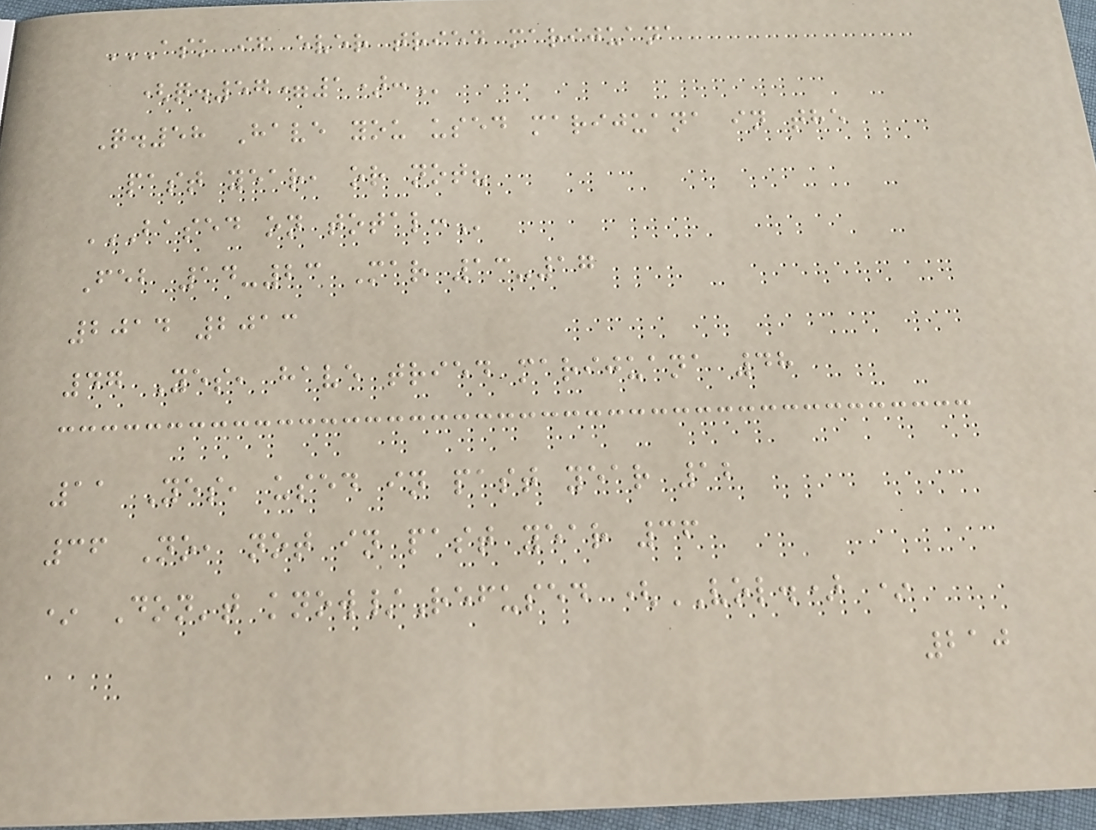ASK IF EVER TRIED MARIJUANA
(Q.57=1):
Q.58 Have you used marijuana in the
past year, or not?
BASED ON TOTAL:
Feb 14-23 Mar 13-17
2014 2013
47 Yes, have tried marijuana 48
11 Yes, used in past year 12
36 No, not in past year 36
* Don't know/Refused (VOL.) *
210
